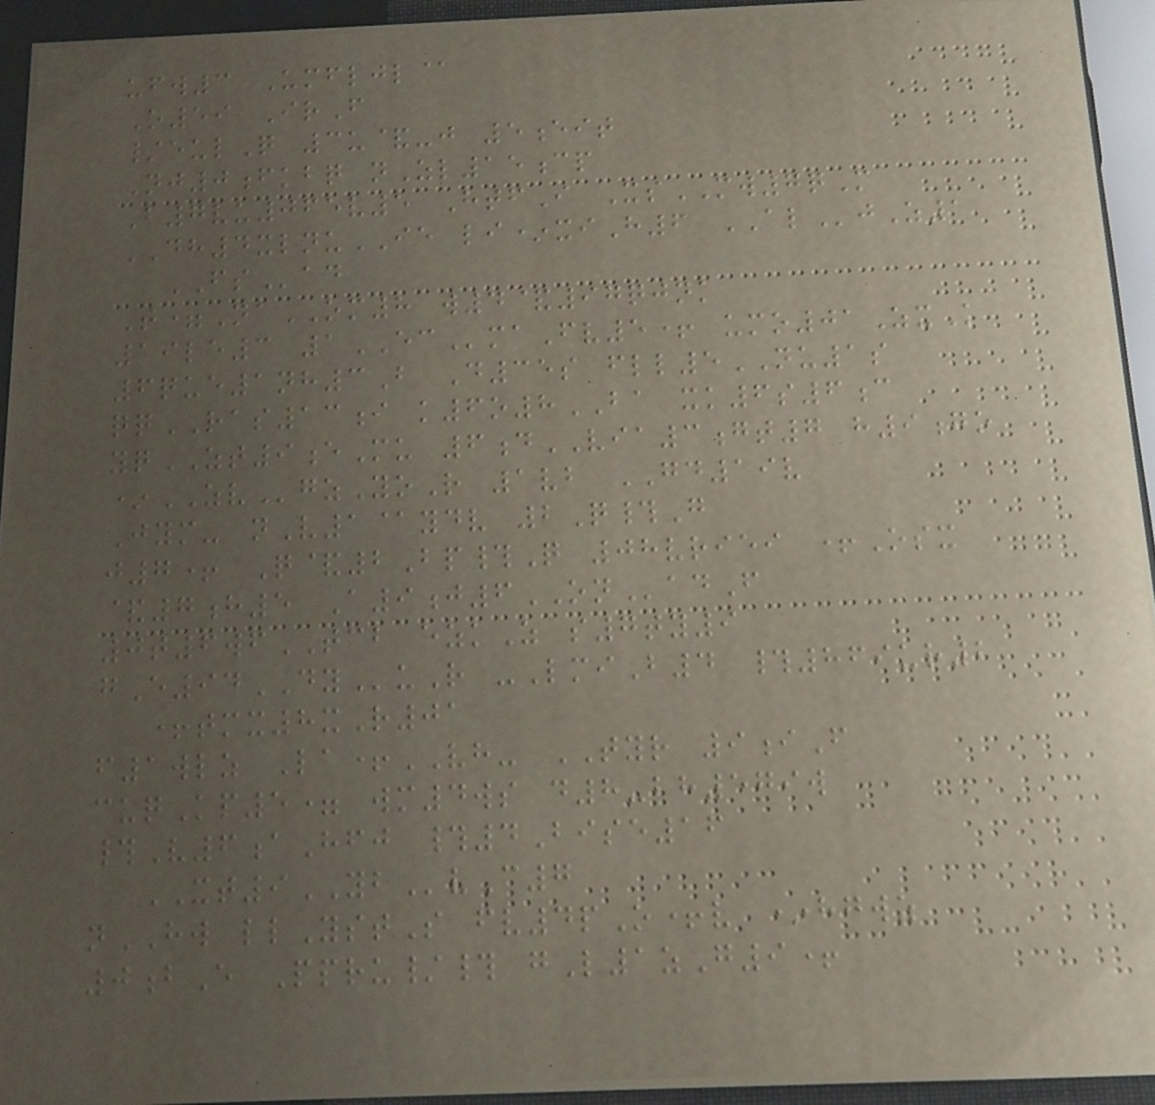ufw3 Umfljl@
O59 IrF
/eulQ 3u&-j 5eit
Nj0fkbq nZl15cp
B7vu065v5 HtfI XsMW7qM
DH4xlnuIE li*xiH6 ALjZ1
FSad
T=NaOM8 w4&97qjnk
19le3 1ECmaFv5+ umo01ZxK
6que1nh3B D35s fll5NU1s
qqRAS13i k6o8BA xk6s6c
yqZT9eMu 6dVIA3gt7 h9go
*ZVgzYoR 1vb GD19v
Jym- nV1@ydv 2Q#G
j7+ Q&2Bp#Q 08vriei +Osx
&7h5 A9j6ONadF
0t6wfTCB ezkZ s7ty9
gE94DYuR -LmiB4 #869ur2
+tmx8xR01
f1wlz La+VH- TYR 9iF
cuqKp5= wm4ws d8-bh579w
#V6aHfj #4Bise16
XT9YBvC7
nHW llYstS fv4pO+v *hgwz
0bE Ppru/# gL1zG9+
